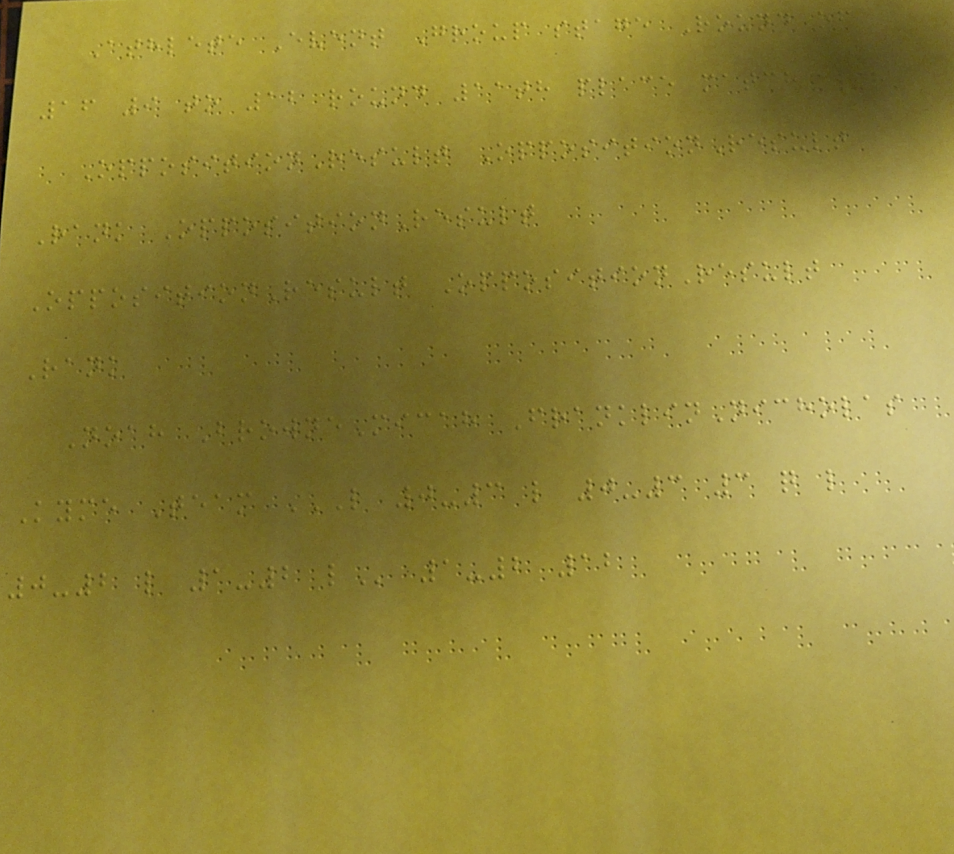Athlete Event Group stage Round of
16 9 to 12 round 11th place match
OppositionResult OppositionResult
Rank OppositionResult
OppositionResult OppositionResult
Rank
Noah BrowneMicah FranklinNicholas
Kyme Team L 0-3 L 0-3 3 Q L
0-2 L 1-2 L 1-2 12
